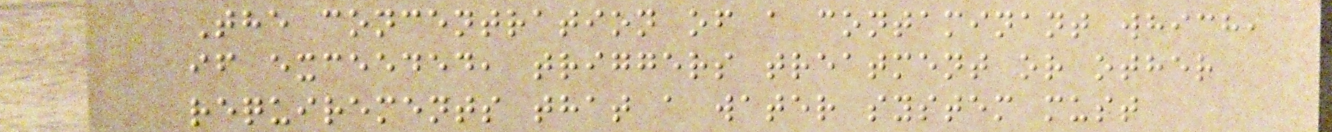The concentration of a contaminant which,
if exceeded, triggers treatment or other
requirements that a water system must
